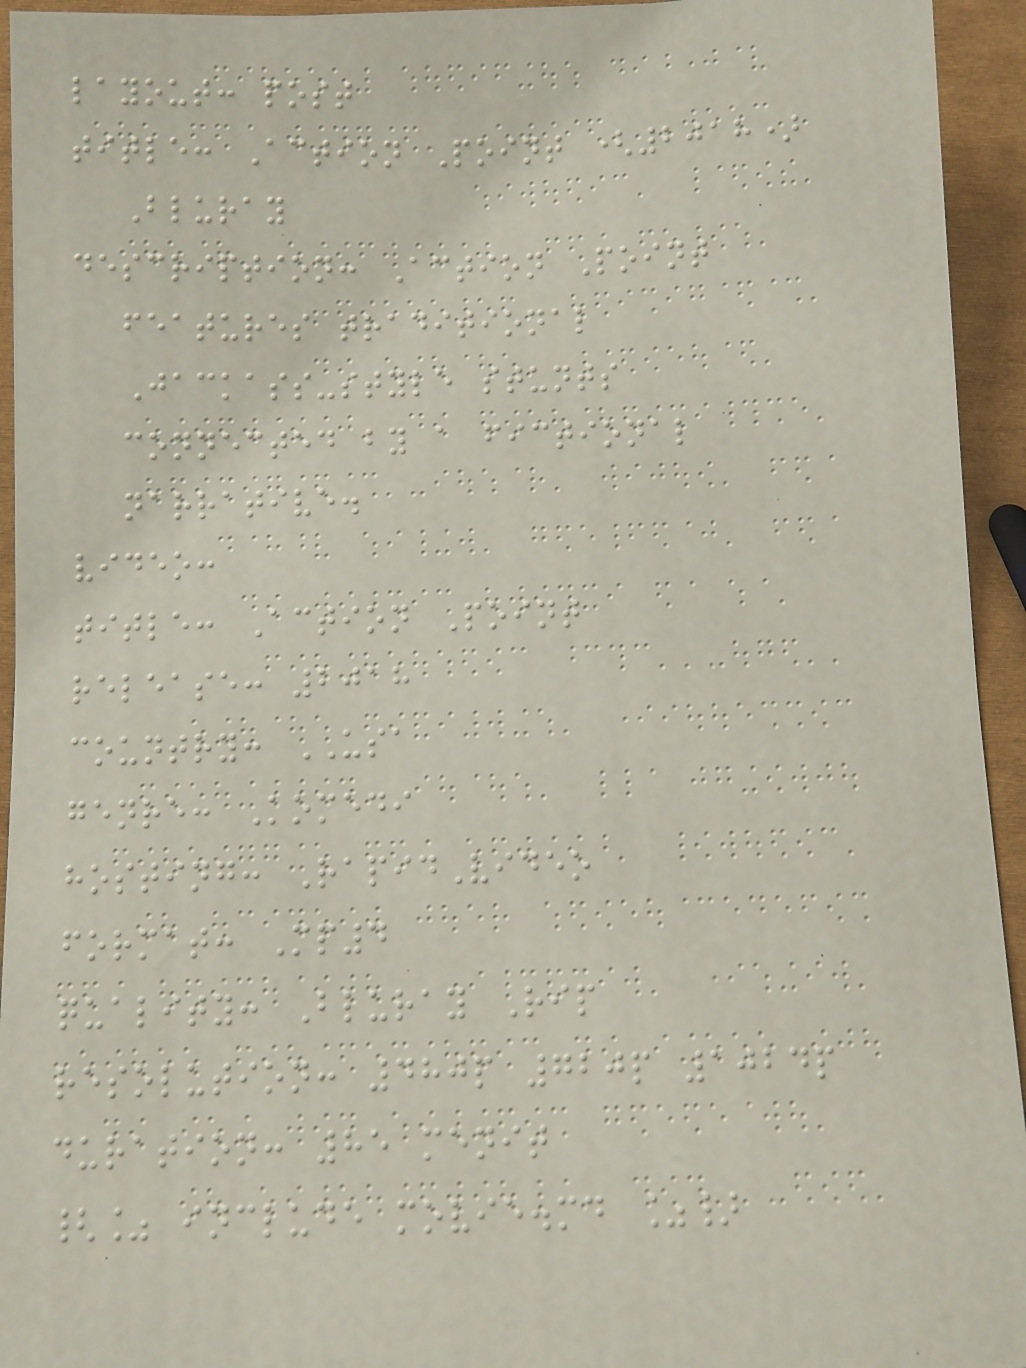layout: post
title: Action Point (2018)
Bluray
description: Action Point
features traditional
Jackass-style stunts
connected by a fictional
narrative.
video:
title: Action Point
release: 2018
country: USA
genre: Komedi
hosting: RapidVideo
format: Mp4
quality: Bluray Rip
resolution: 480p 720p 1024p
duration: 85 menit
{% include movie.md %}
